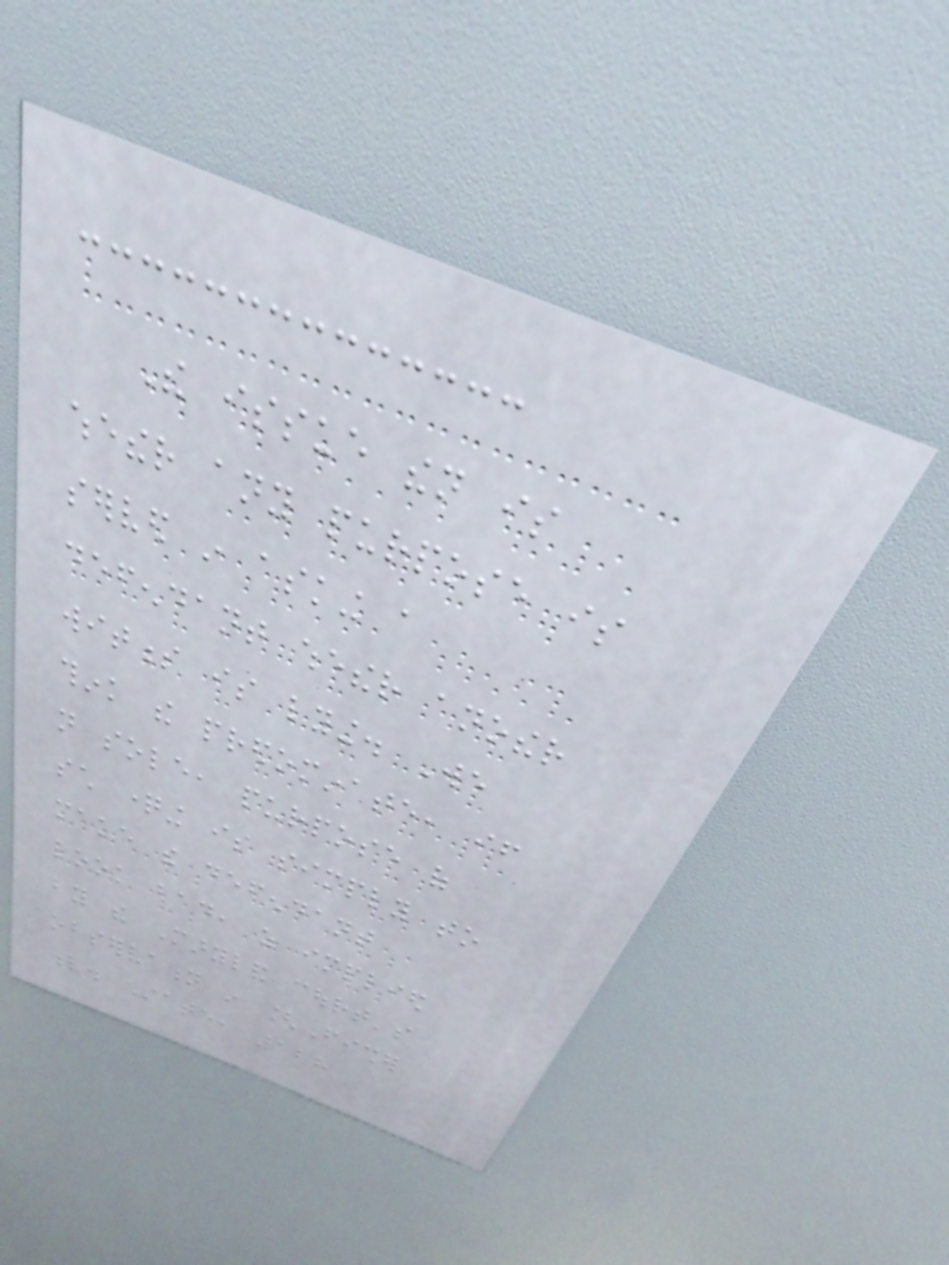The issue then is
whether any purpose is
served in asking a
defendant whether another
witness is lying. We
think the predominate, if
not sole, purpose of
such questioning is simply to
make the defendant
look bad, as implied
by the Maryland court's
observation in [Fisher
v. State, 128
